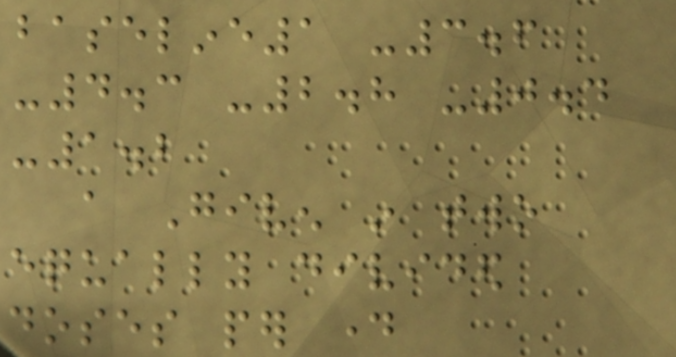baseline1 -3.6
-4.3 -2.8 -0.4
-1.2
a Given in two
equally divided
doses per day
